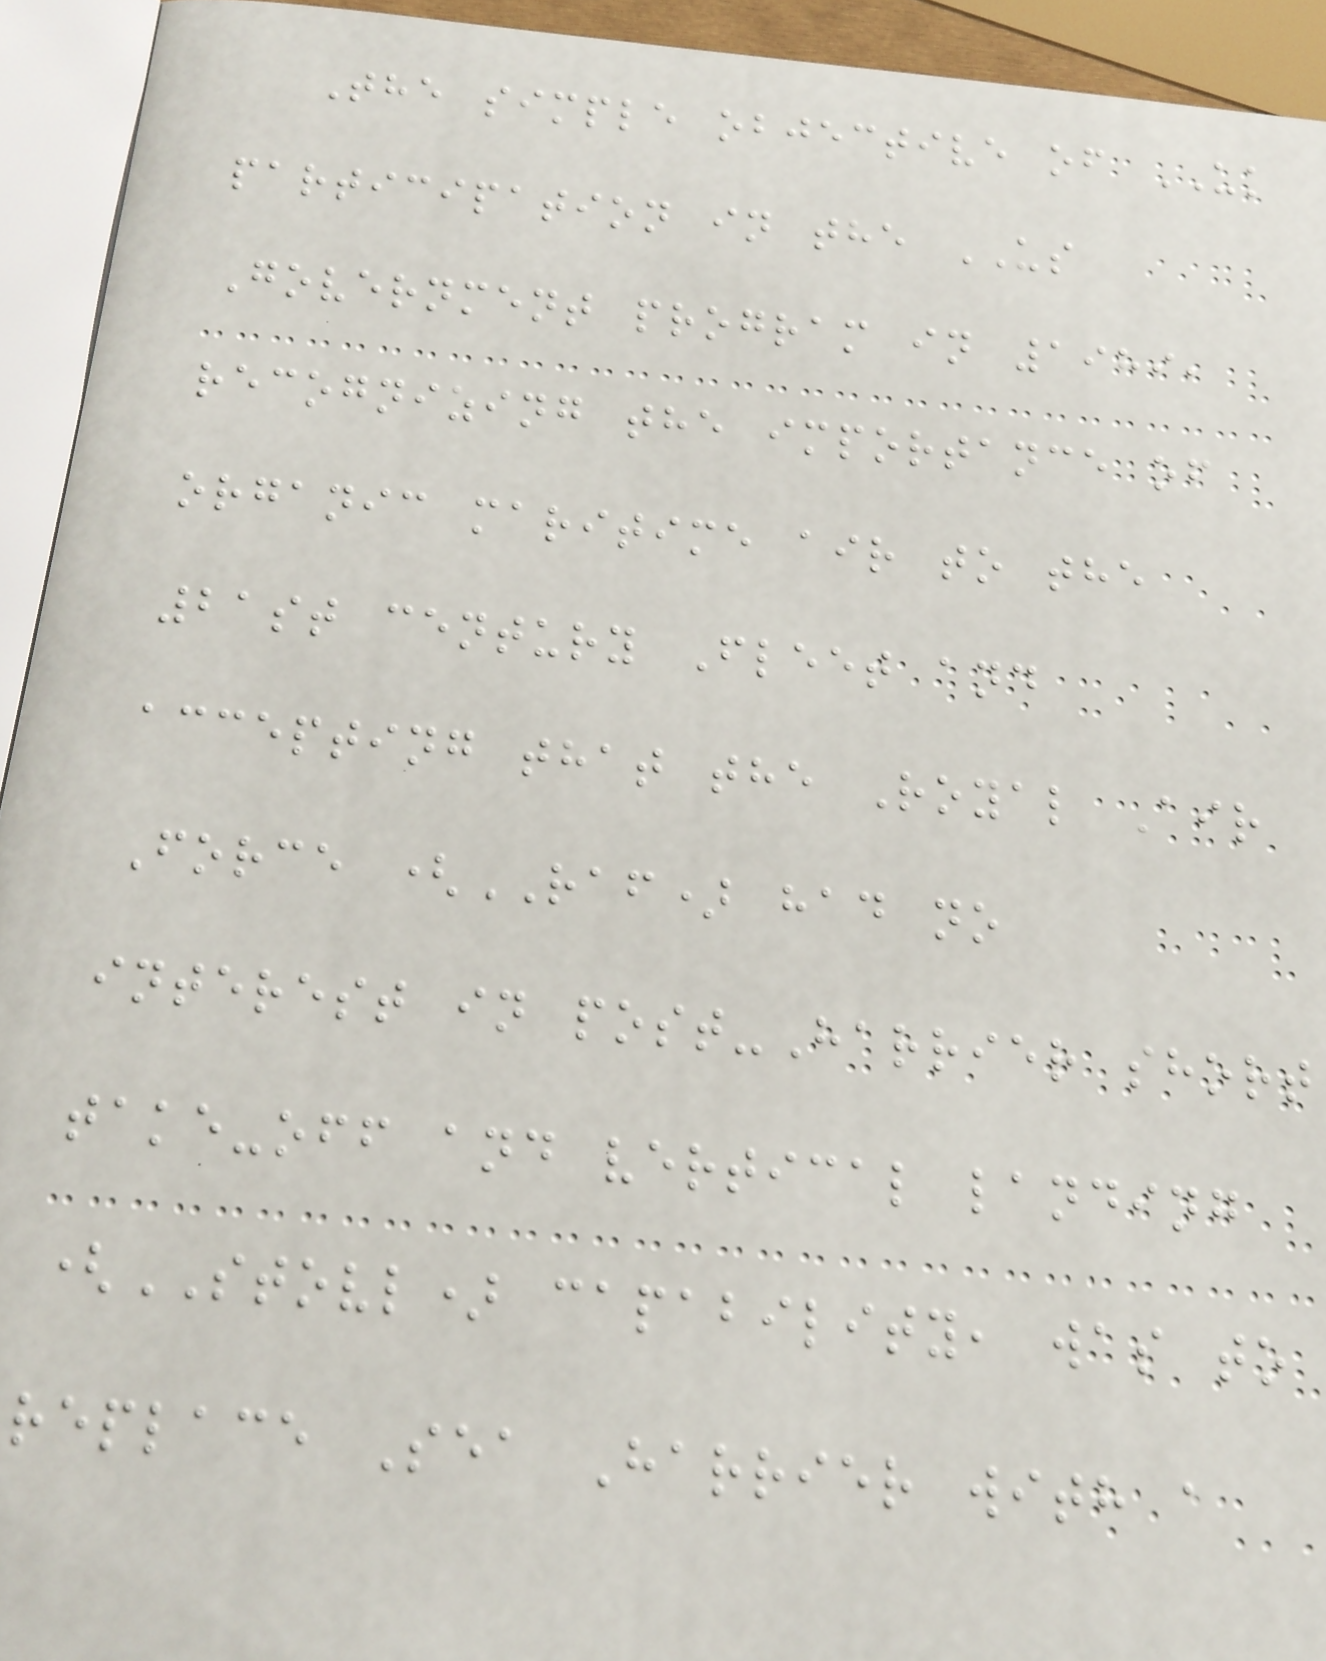The simple objective of UK
participation in the US
Government program in 1989,
recognizing the importance of
organic maritime air to the
21st century Fleet and
accepting that the Royal Air
Force (RAF) had no
interest in post-Harrier short
take-off and vertical landing
(STOVL) capability, was to
replace Sea Harrier with a
